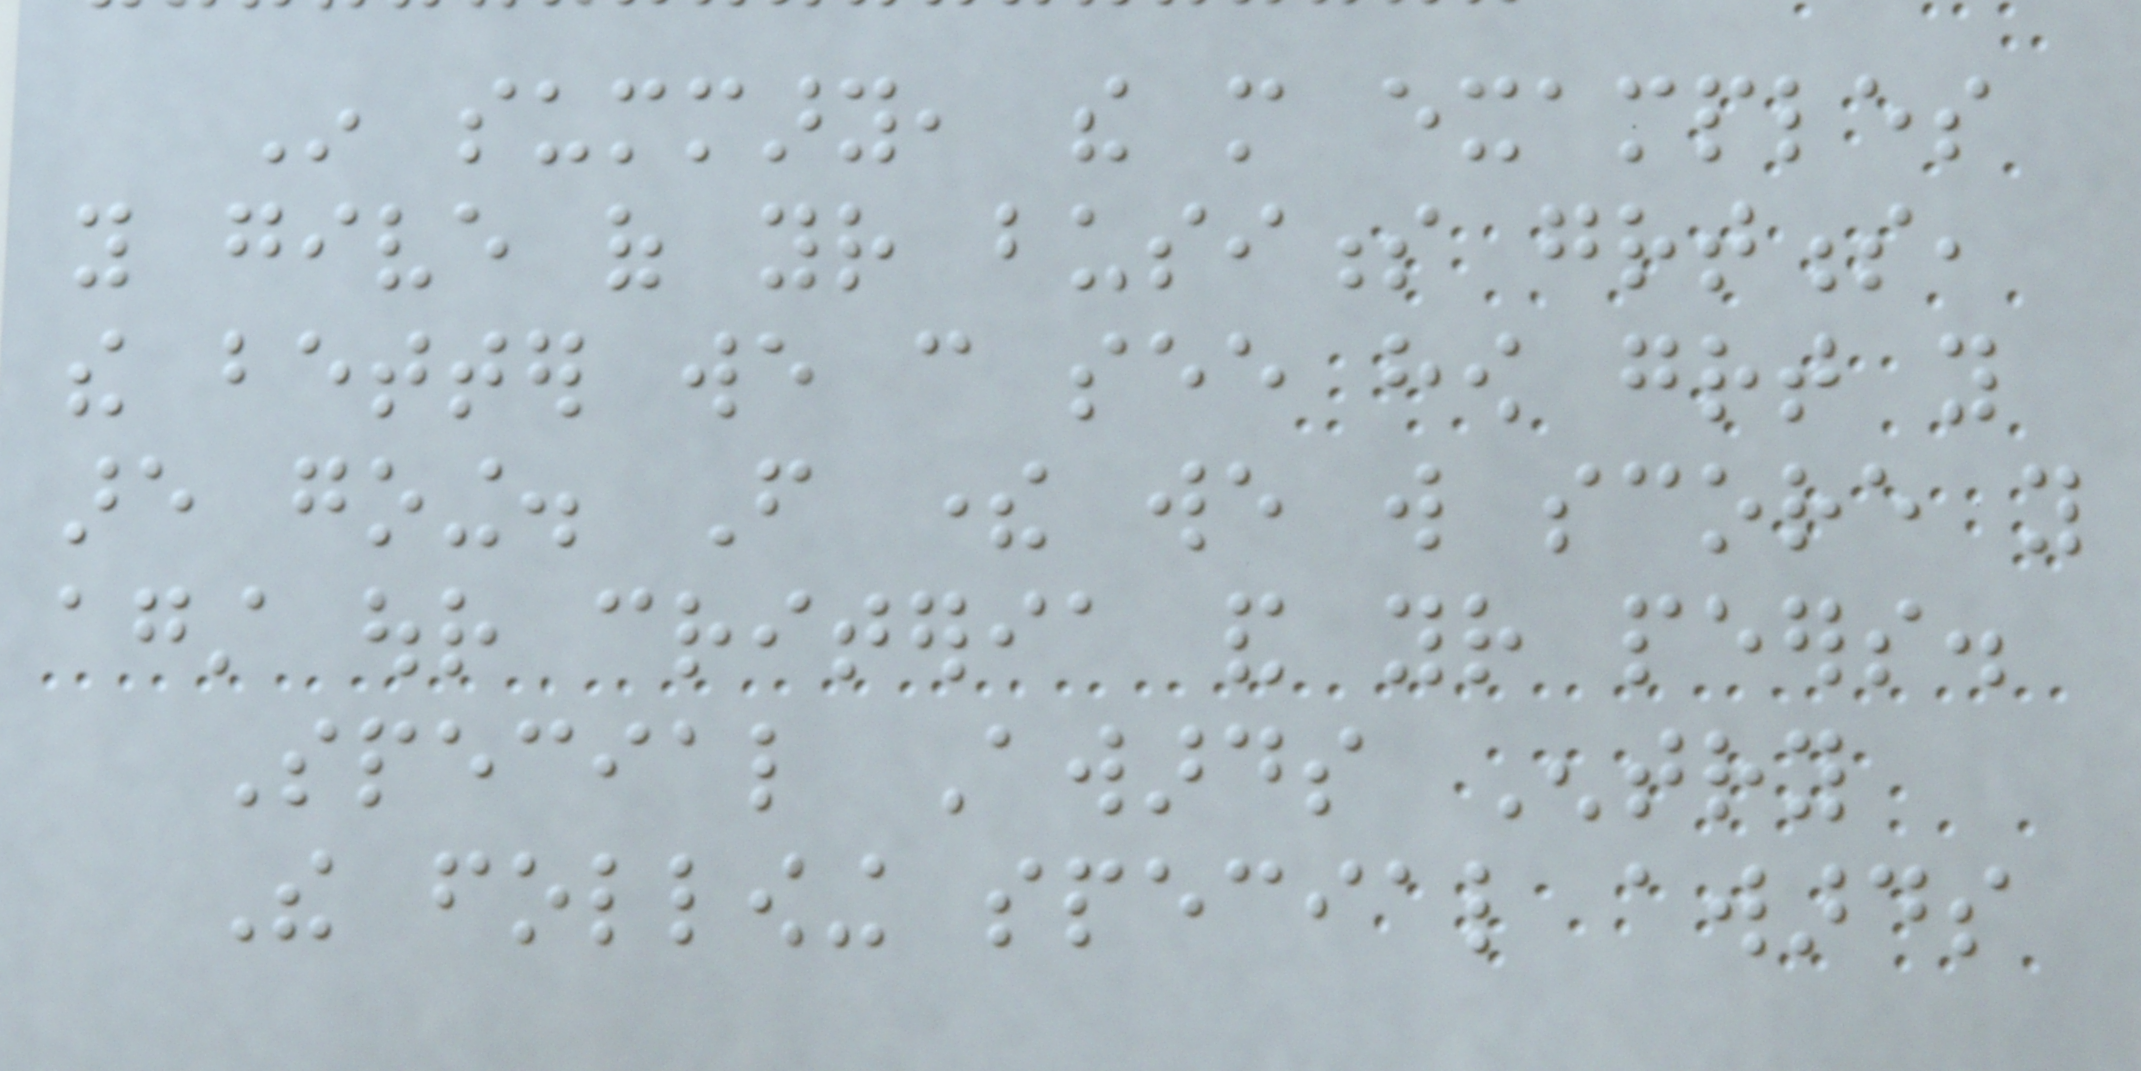In summary, the more examples
you give of your business greatness,
the better we can see how great you
are going. From there we will score you
against our criteria and your peers.
Special Awards Entry
The following special awards
